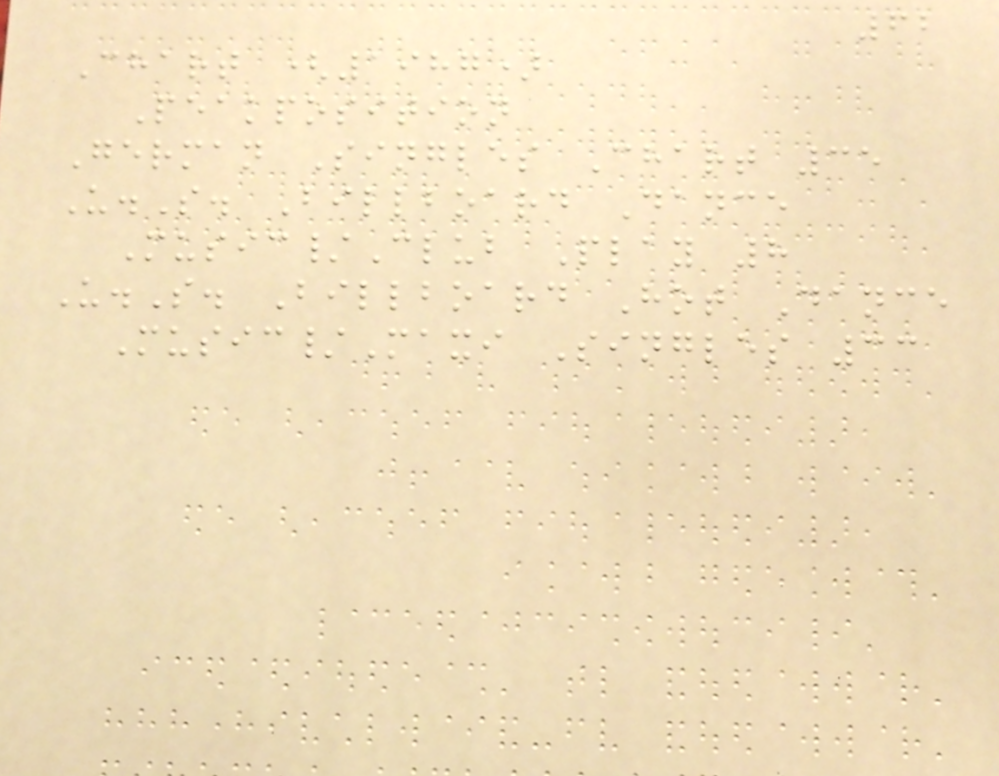62
Chart (1987)
Peakposition
German Singles Chart 35
U.S. Billboard Dance
Music/Club Play 8
U.S. Billboard Hot Dance
Music/Maxi Singles 33
